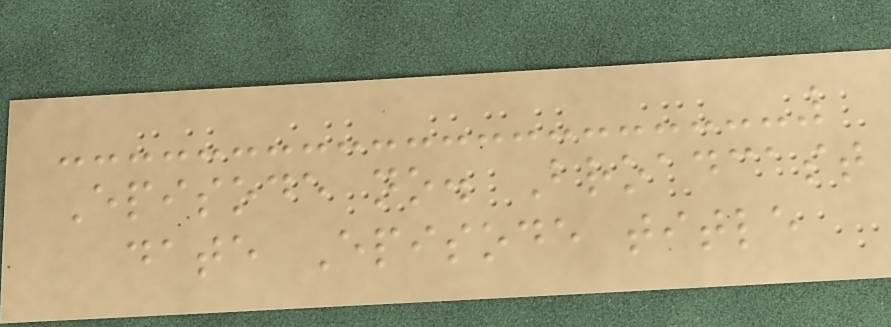Episode no. Broadcast
date Episode title
